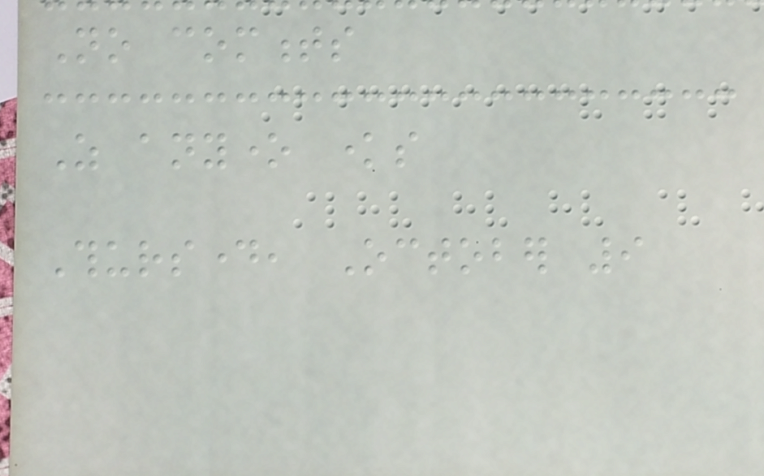No comments
As anyone knows
Thursday, October 9
